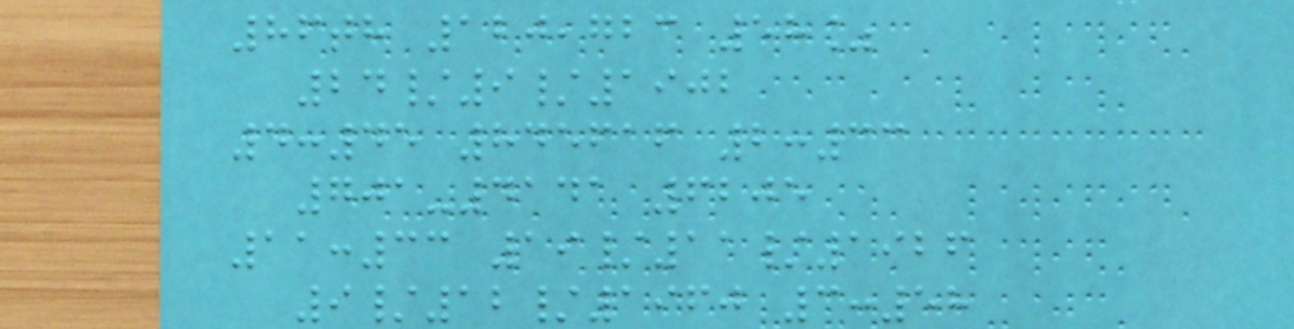86th 120,723 58%
24/9/1902
4:45 845616 2:33
701-4141 6205
11:33 19/11/1926
9/12/1960 3:58
